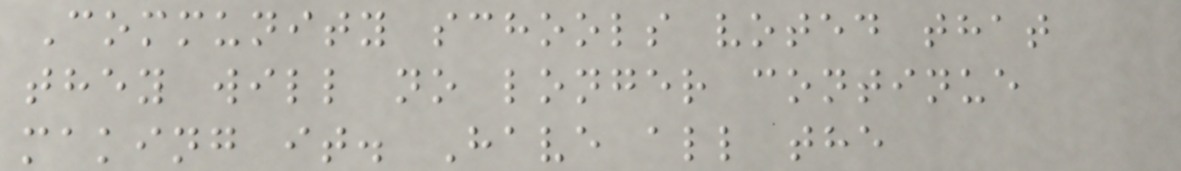Community schools voted that
they will no longer continue
making it. Have all the
